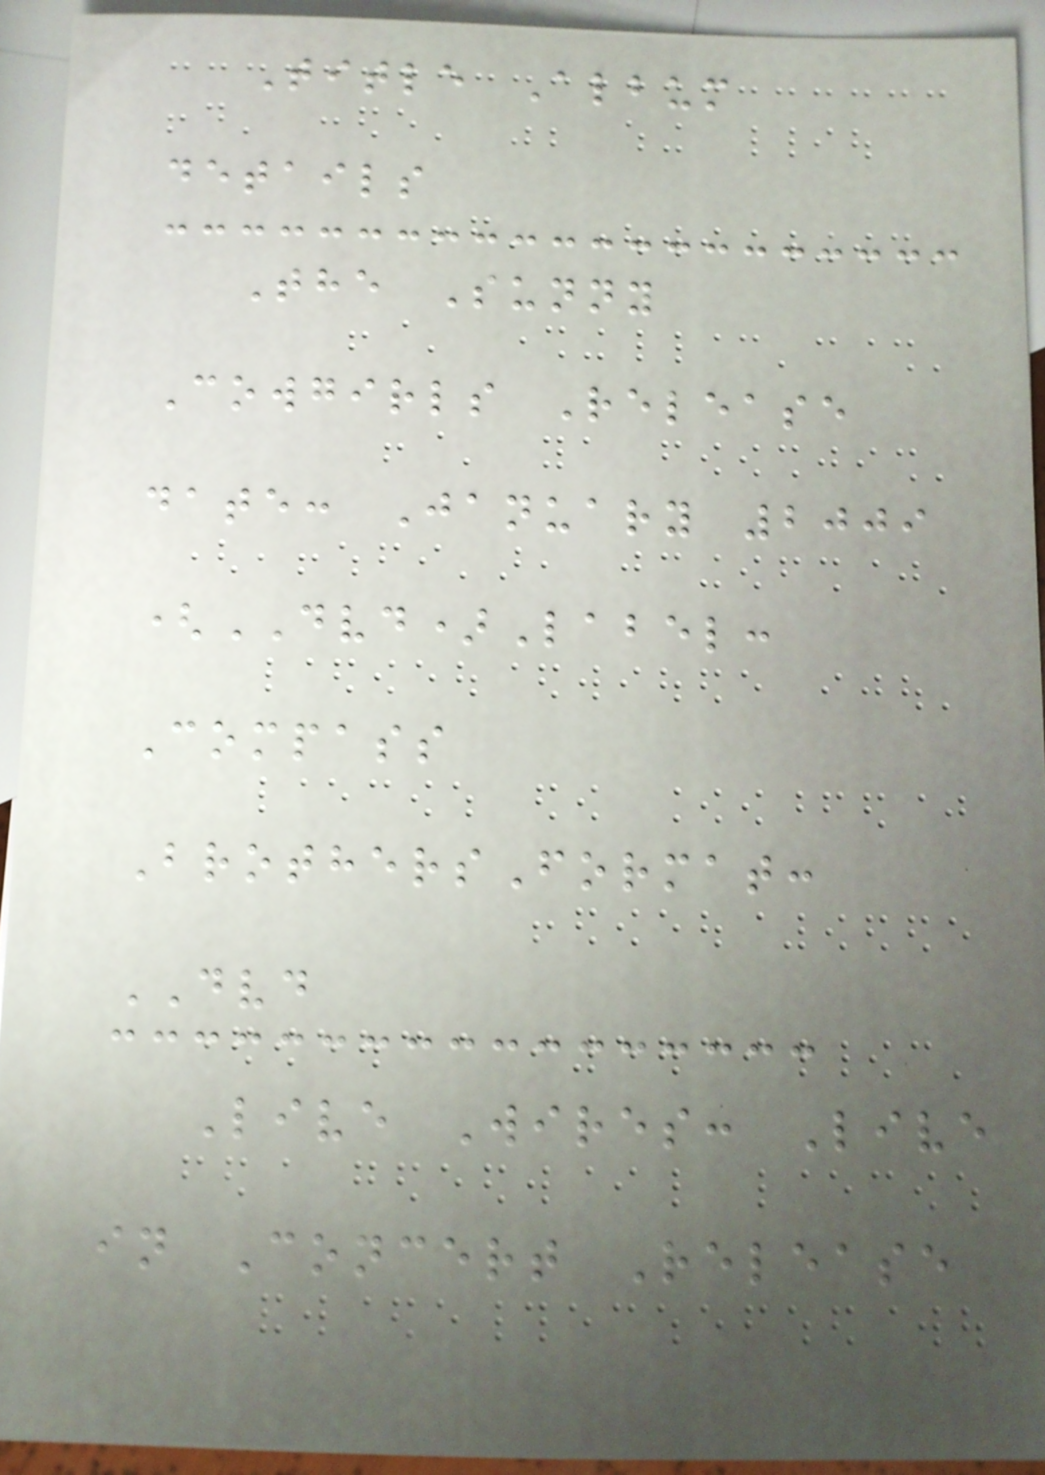Title Album
details
The Sunny
Cowgirls Release
date: January 2009
(DVD)Label:
Compass
BrothersFormat:
DVD
Live Wires: Live
in Concert Release
